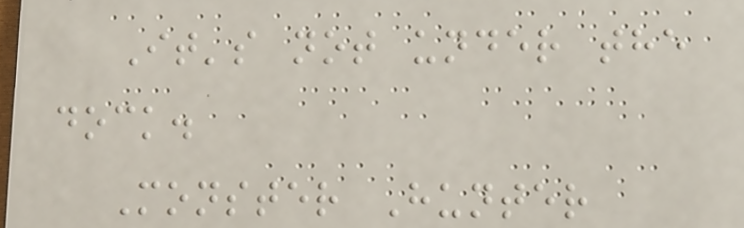It's not under the
dock.
Monster Hunter
